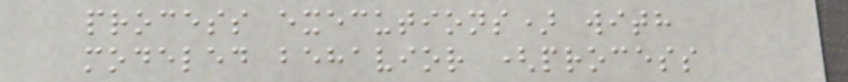process executions) with
modeled behavior (process
